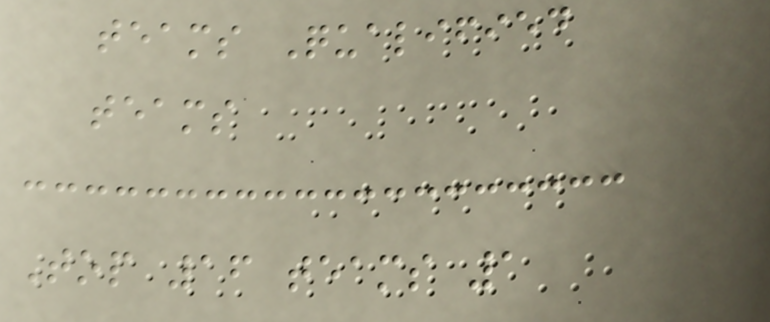teams Qualified
teams
Top 16 teams 1
